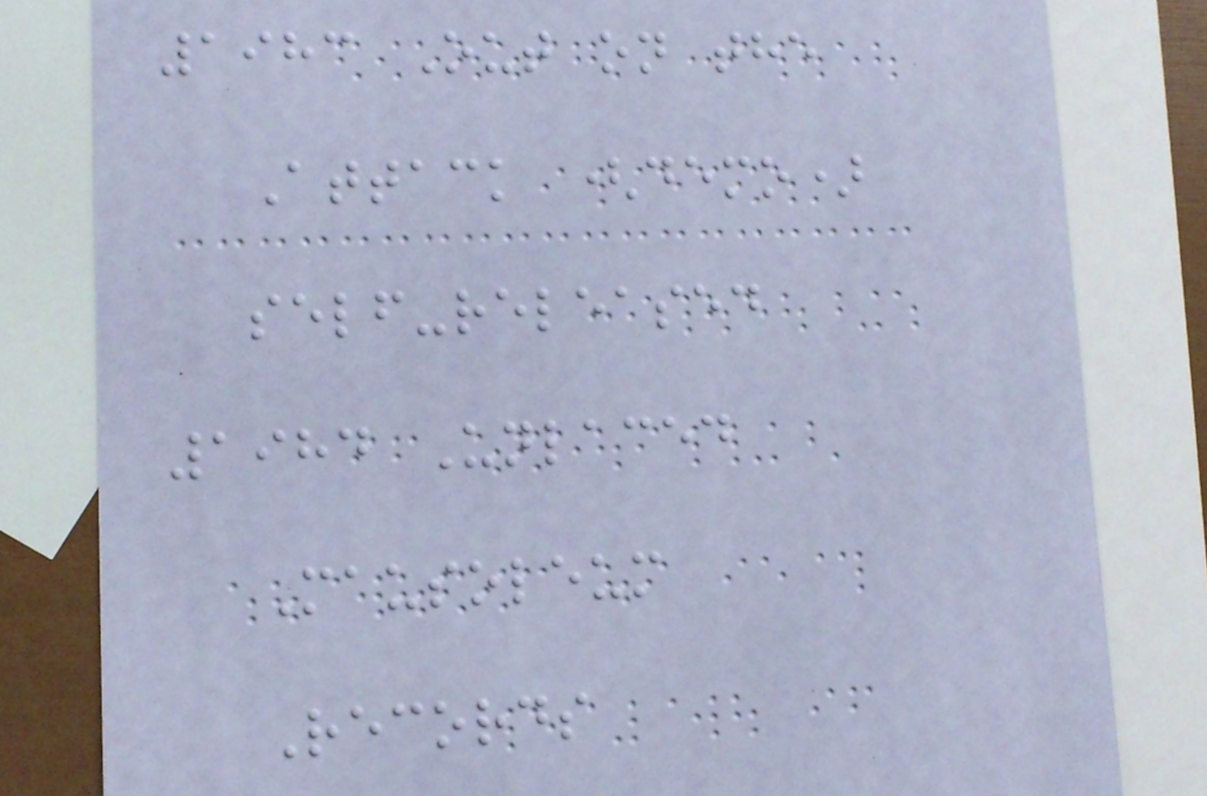1983 Out on the
Attack (demo)
self-released
1984 Unlaced
Mausoleum
Records
